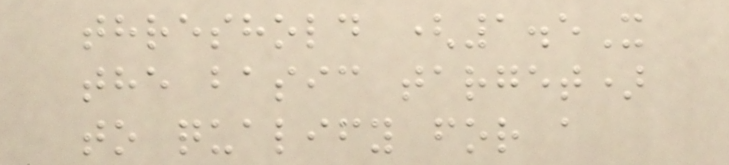threshold (1.5X
the basic target)
to qualify for a
